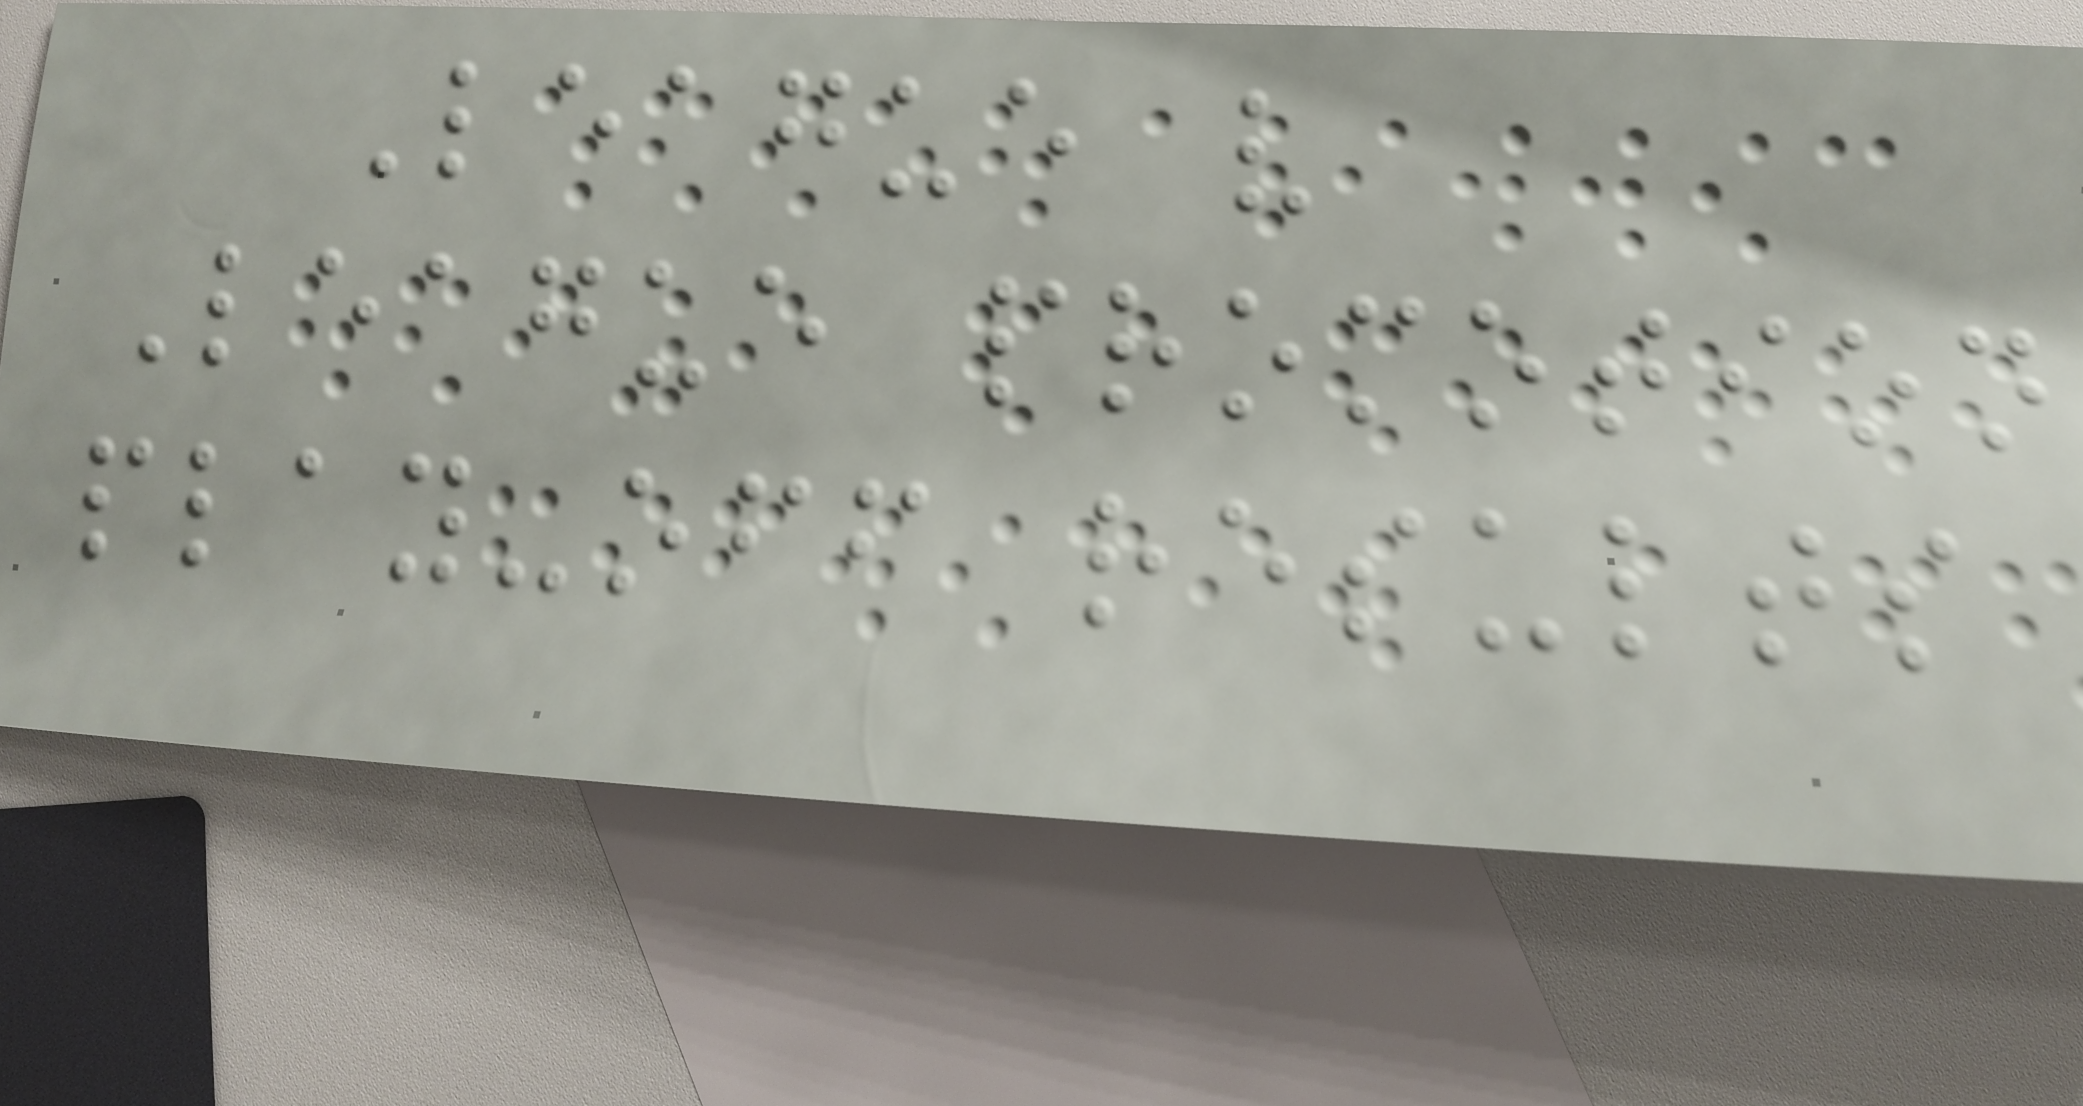League v
League promotion
play-off results
